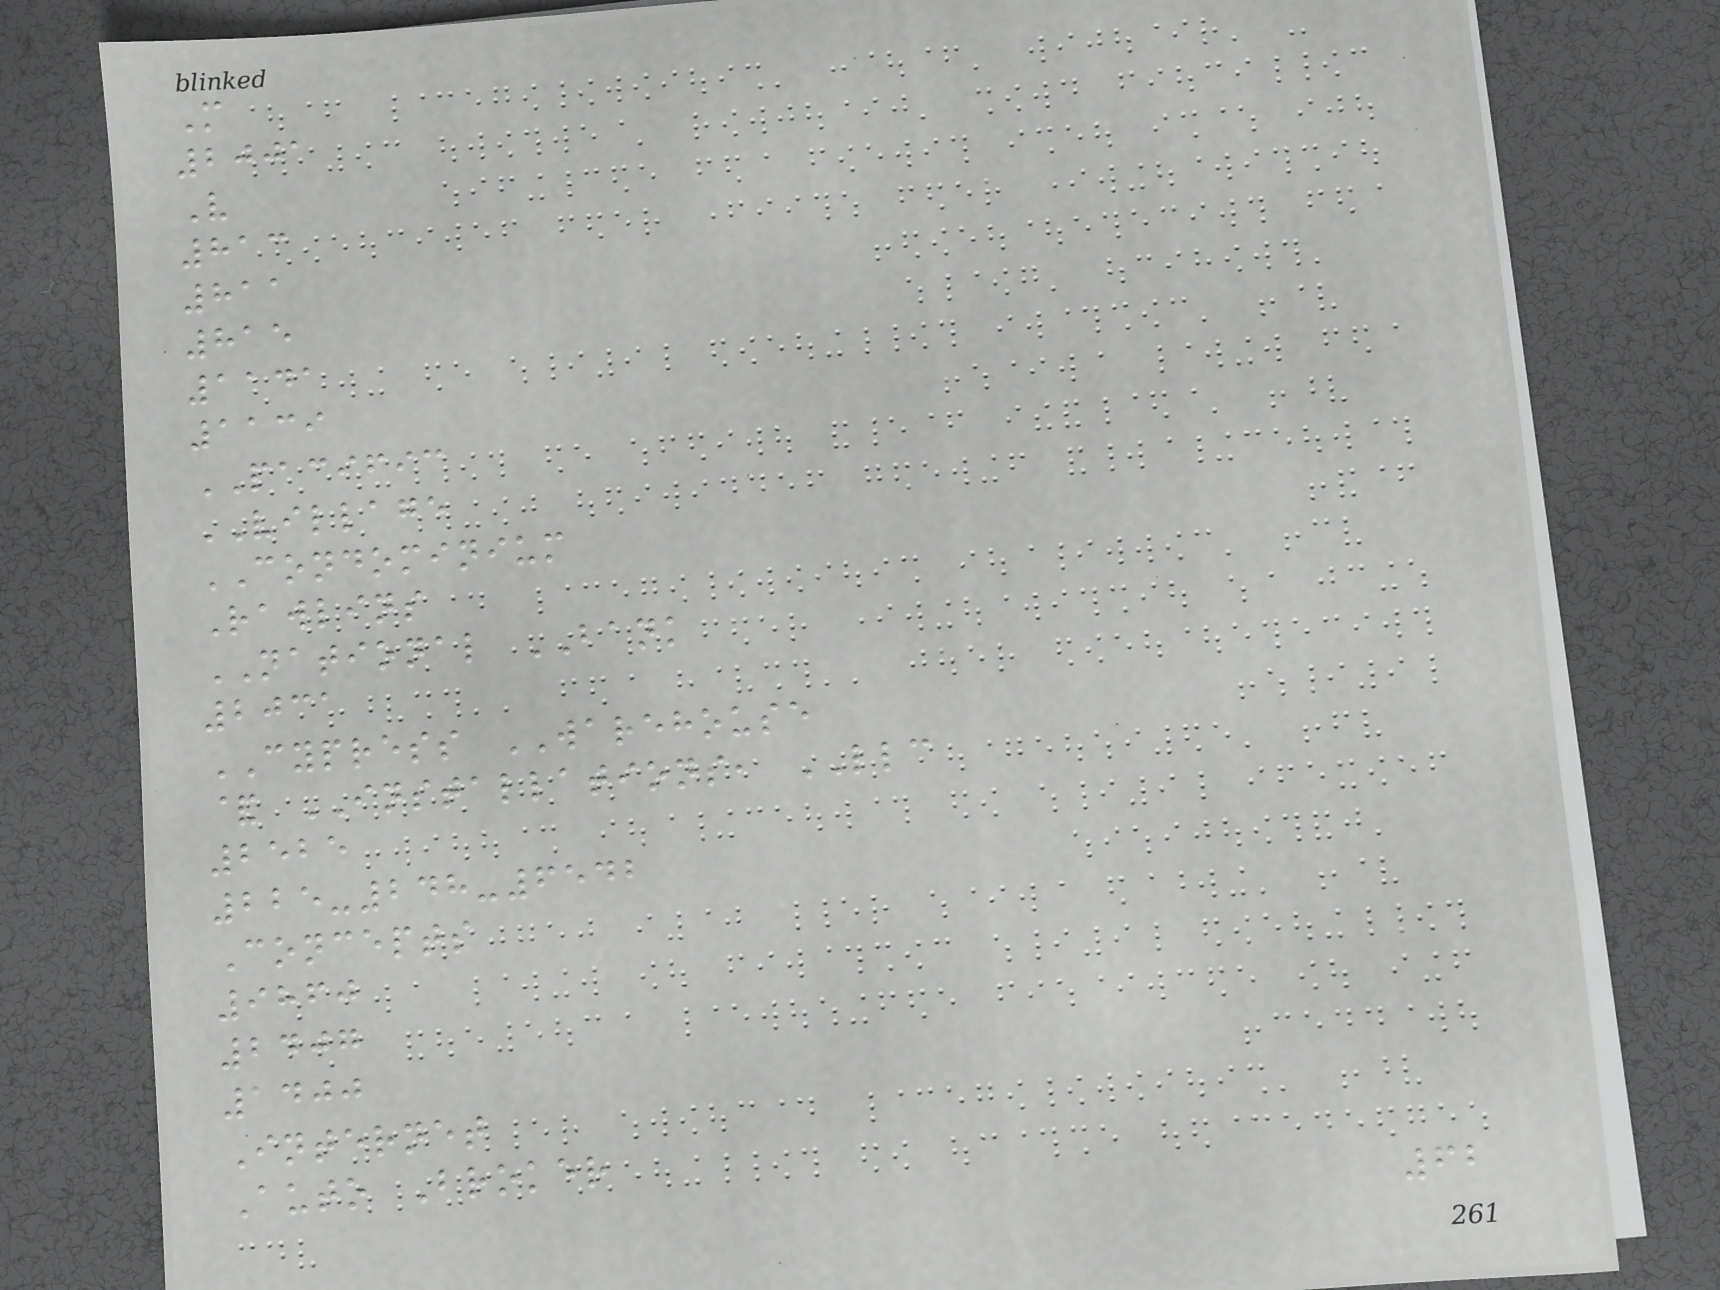M
2001
V
813
811
815
1141
1139
PACIFIC
VILLAGE
CONDOMINIUM
Rawlins
NATIONAL BANK
2031
CYPRESS WAREHOUSE
& INSTALLATIONS, LLC
2525
225-248-6542
Concepts
9860
2407
1400
Internet
Auto Broker
62
